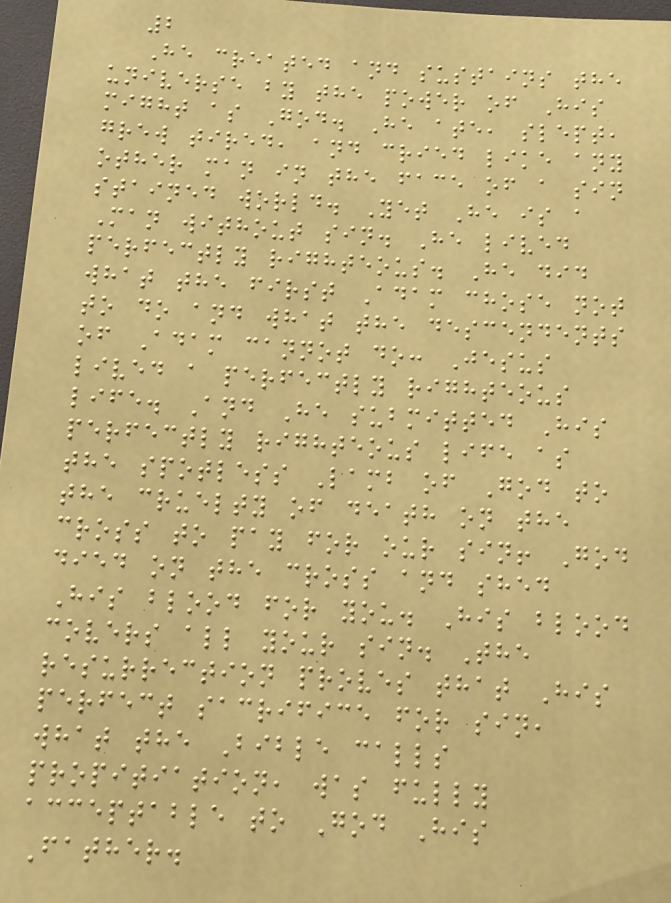2
He created and sustains the
universe by the power of His
might as God. He ate, slept,
grew tired, and cried like any
other man in the face of a sin
stained world. Yet He is a
Man without sin. He lived
perfectly righteous. He did
what the first Adam chose not
to do and what the descendents
of Adam cannot do: Jesus
lived a perfectly righteous
life. And He submitted His
perfectly righteous life as
the spotless Lamb of God to
the cruelty of death on the
cross to pay for our sin! God
died on the cross and shed
His blood for you. His blood
covers all your sin. The
resurrection proves that His
perfect sacrifice for sin,
what the Bible calls
propitiation, was fully
acceptable to God His
Father.
